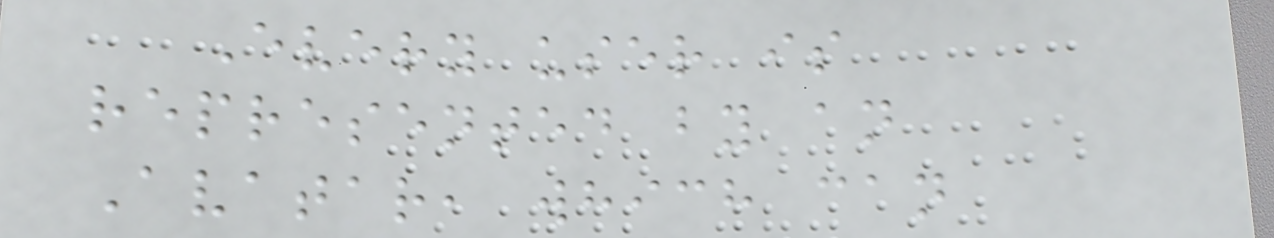Every user is
represented by an
Avatar, which can
